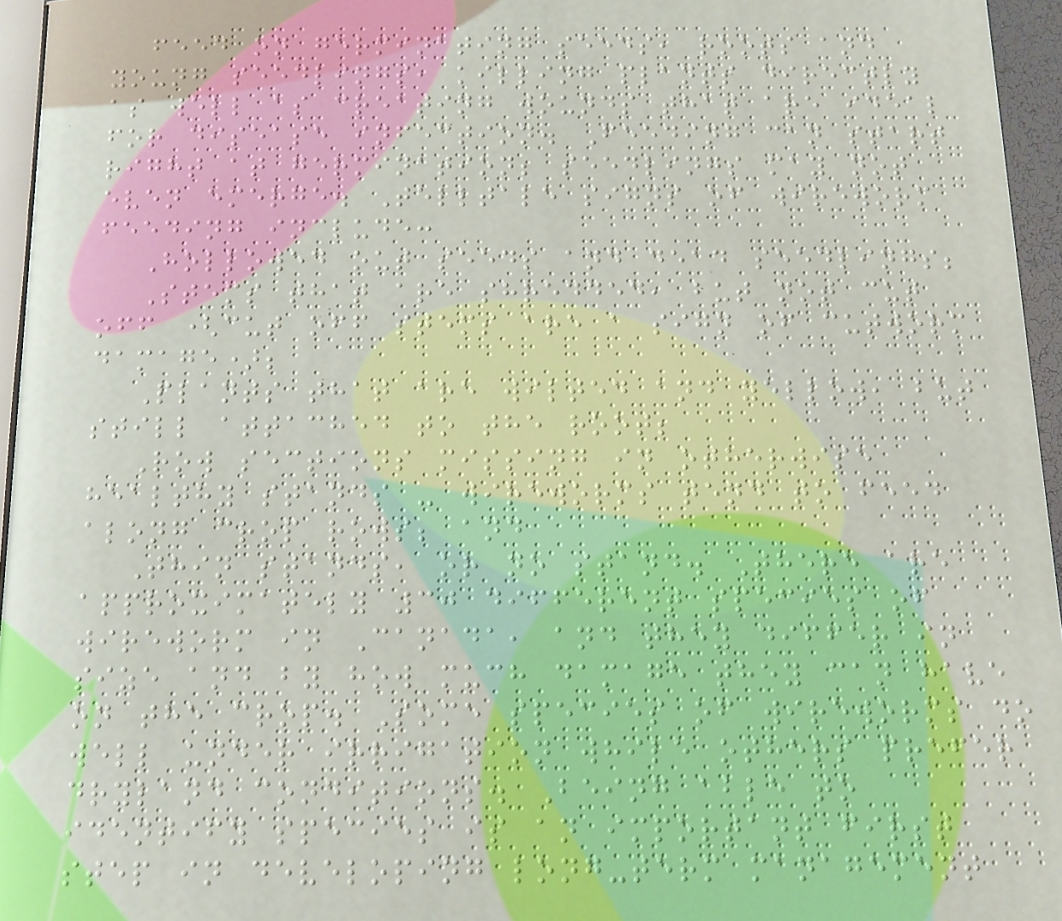feed on germinating seeds, roots and
young seedlings, killing plants directly
as well as creating wounds that are ideal
for disease infection. Feeding can start
right at germination; seedlings may not
even emerge. Telltale signs of wireworm
feeding include:
Hollowed out seeds and dead seedlings;
Stems that are shredded, but not cut
off (cut off stems are a sign of cutworm
damage);
Plants that are wilted and yellow, but
still attached to the root;
Row sections missing in otherwise
healthy stands - wireworms tend to feed
along crop rows; and
Thin stands, or no stand. There are
approximately 30 different species of
wireworm in Canada, and they differ in
size and by how much damage they can have
on the crop. Some species of wireworms do
well under irrigation while others prefer
dryland conditions. Being able to
identify species is an important first
step in developing long-term management
